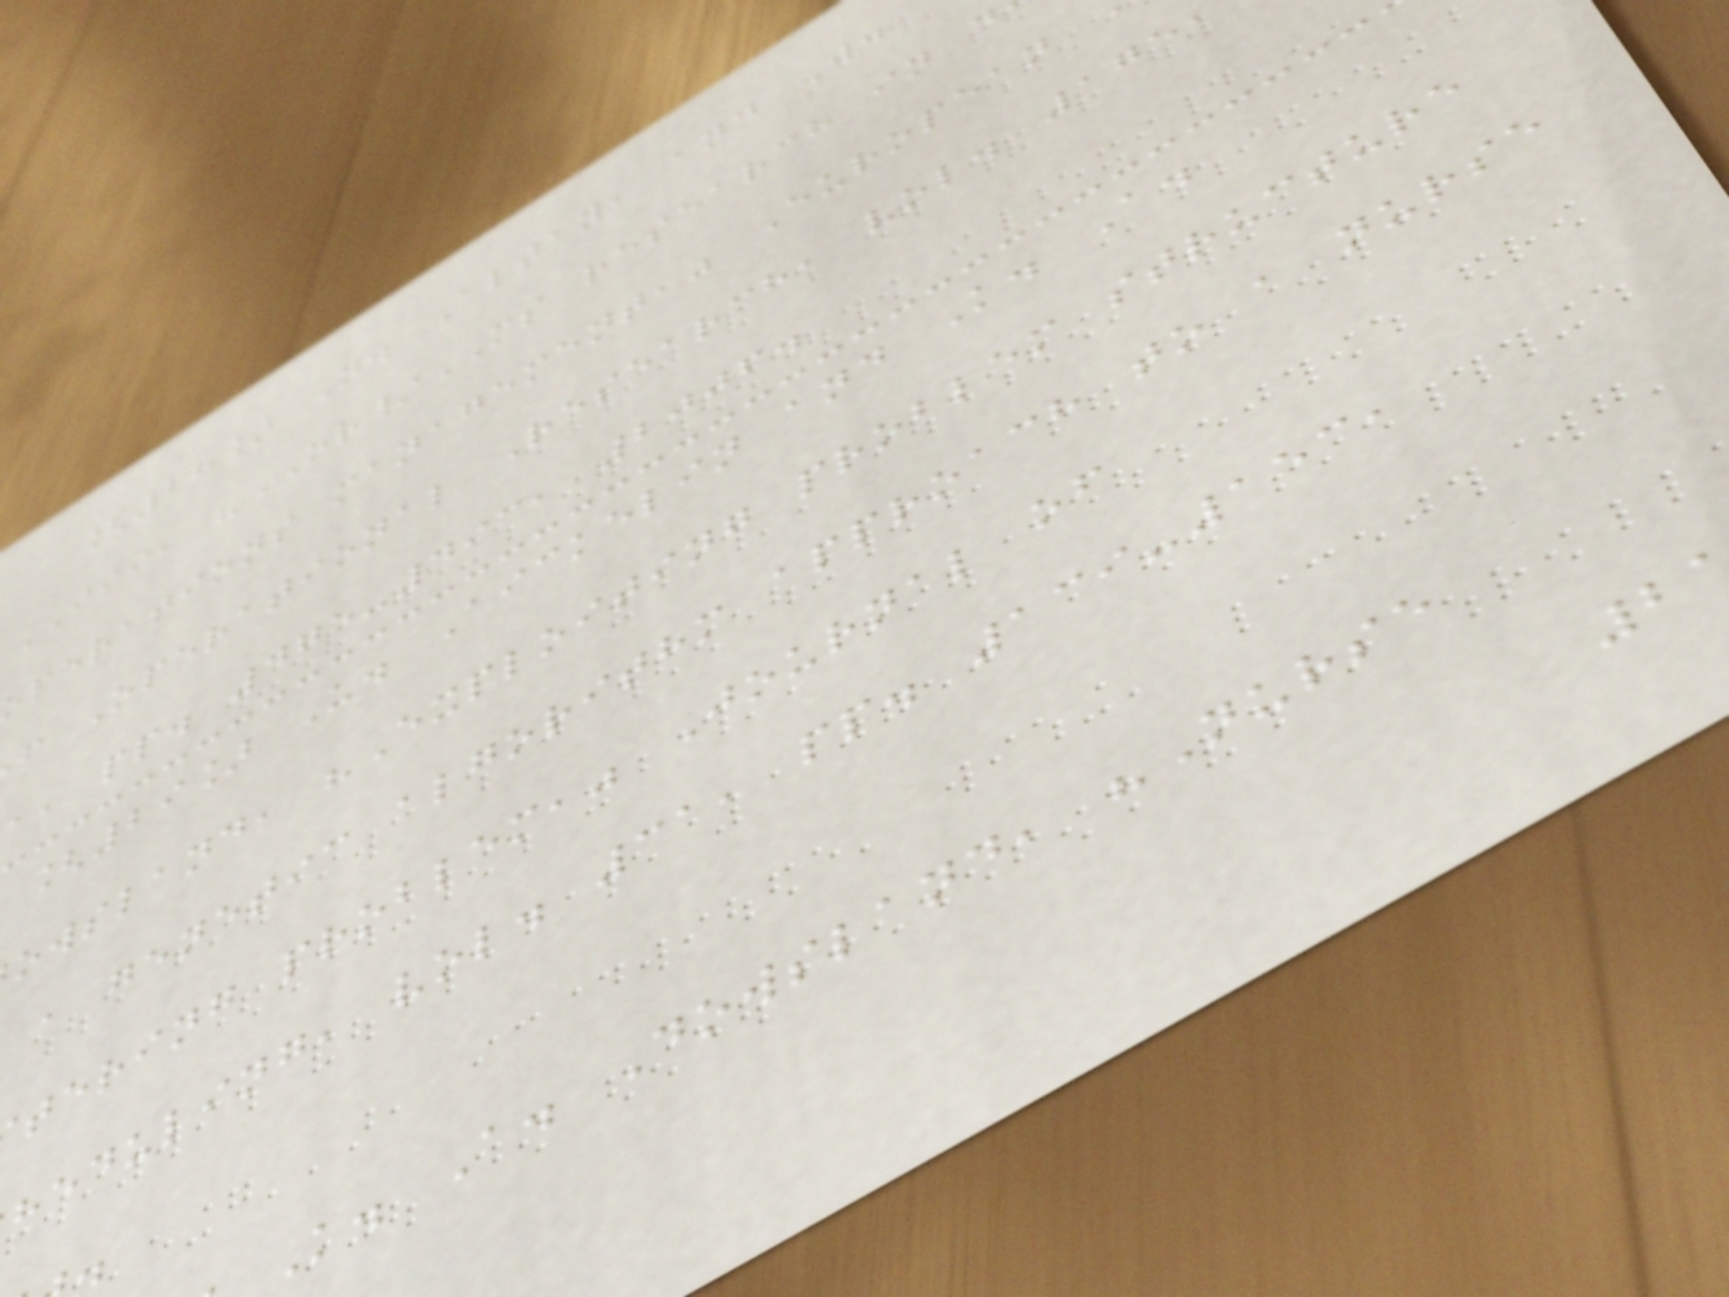[28] N. Altay, and W.
III, "OR/MS research in d
perations management," European
f Operational Research, vol. 175
a, pp. 475-493, 2006.
[29] U. Aickelin and K. A.
owsland, "Exploiting problem structure
a genetic algorithm approach to a nurse
tering problem," Journal of
heduling, vol. 31, pp. 139-153,
K. A. Dowsland, "Nurse
